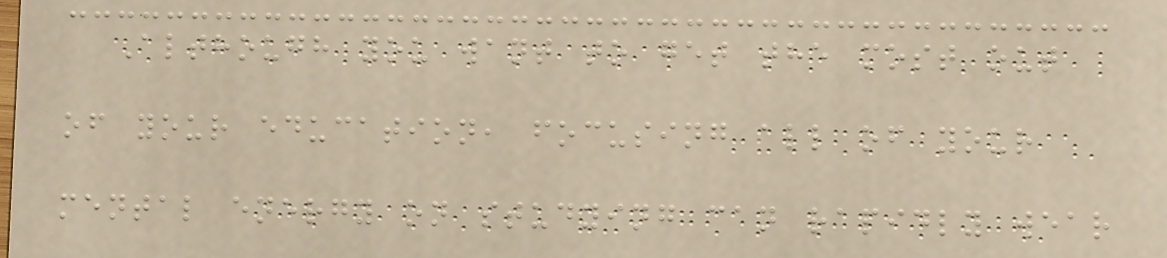Although you want to get the most out
of your education, focusing all of your
mental energy on studying can rapidly wear
